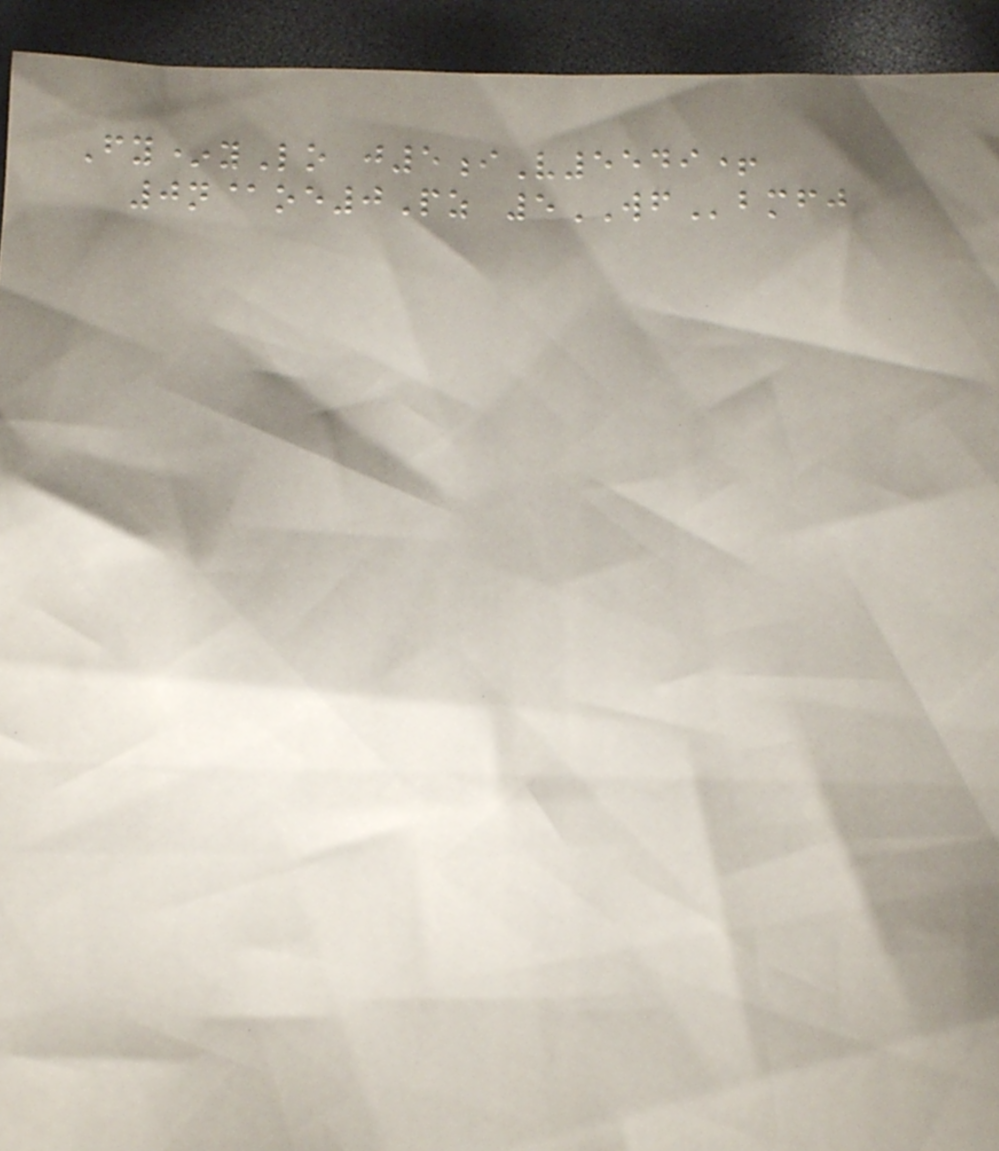Fy*yLo j5iV5549+
0n@oe0Pz 5WFbmfj
